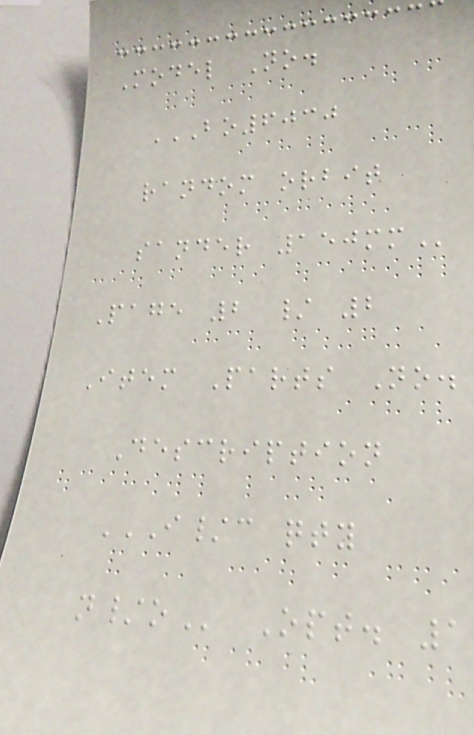Model No.
BO6030
RANDOM ORBIT
SANDER 150MM
Page 2 / 2
Item Parts No.
Description
I/C QTY
N/O Opt. 1
